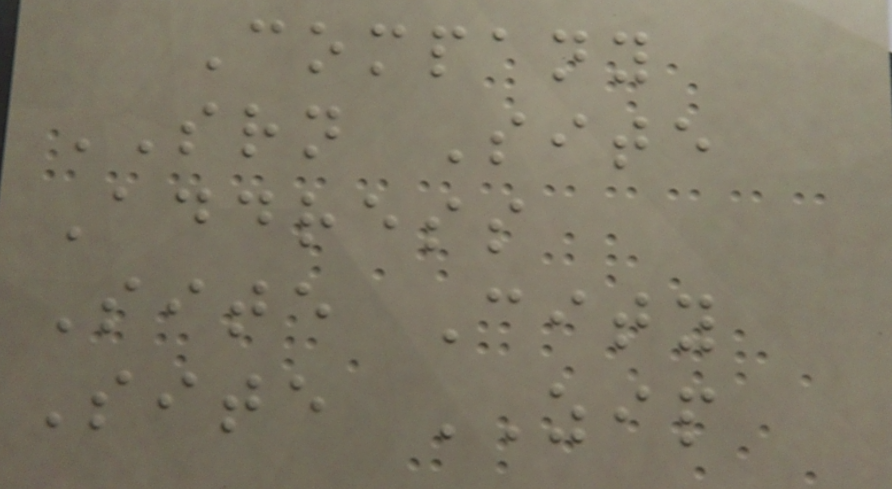Company
SRN Site
Address
Site City
Site ZIP
